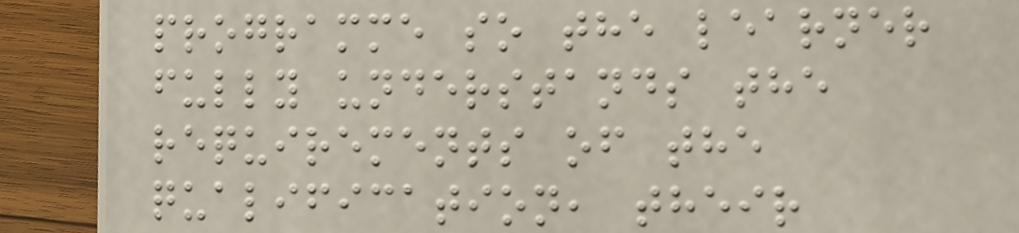programme so the learner
fully understands the
requirements of the
qualification, their
